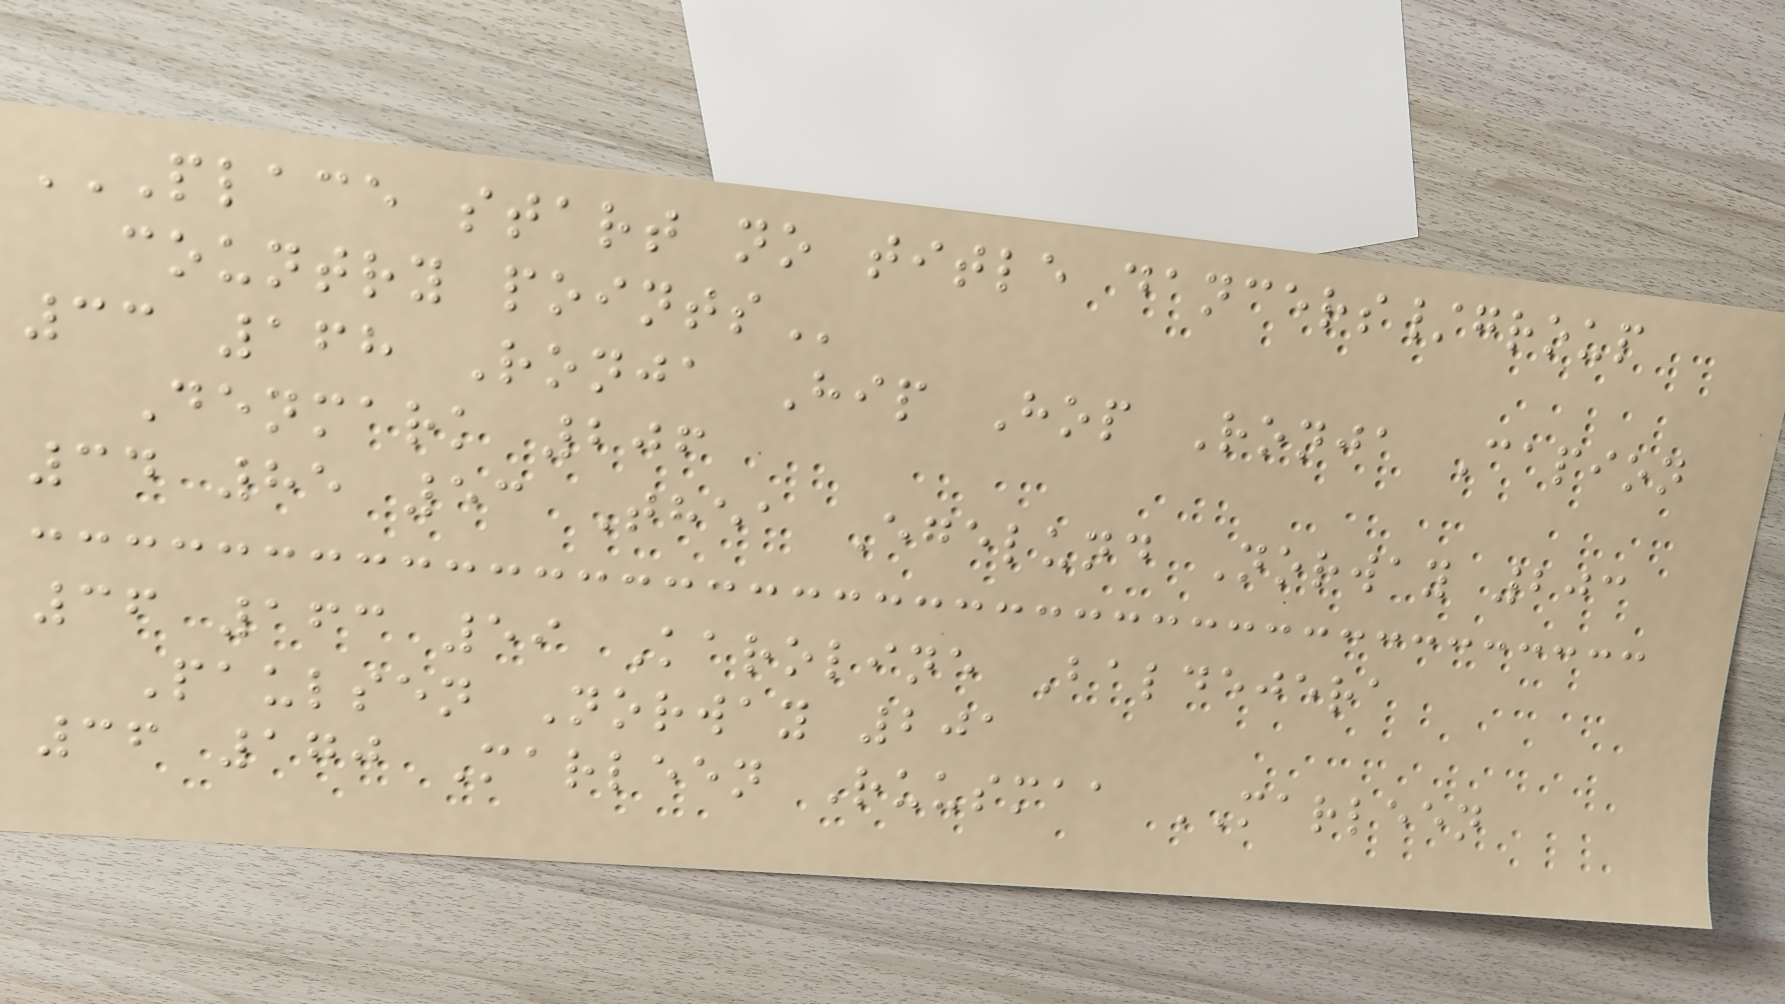PLACE START NO TITLE DANCERS/GROUP
COUNTRY POINTS
33 168 Ronja Hip Hop Ronja Capion
Denmark 206
34 85 53 Thea Egelund Norway 203
36 163 59 Karoline Baldejera
Paulsen Norway 201
36 170 Marleen Ruusmaa MARLEEN
